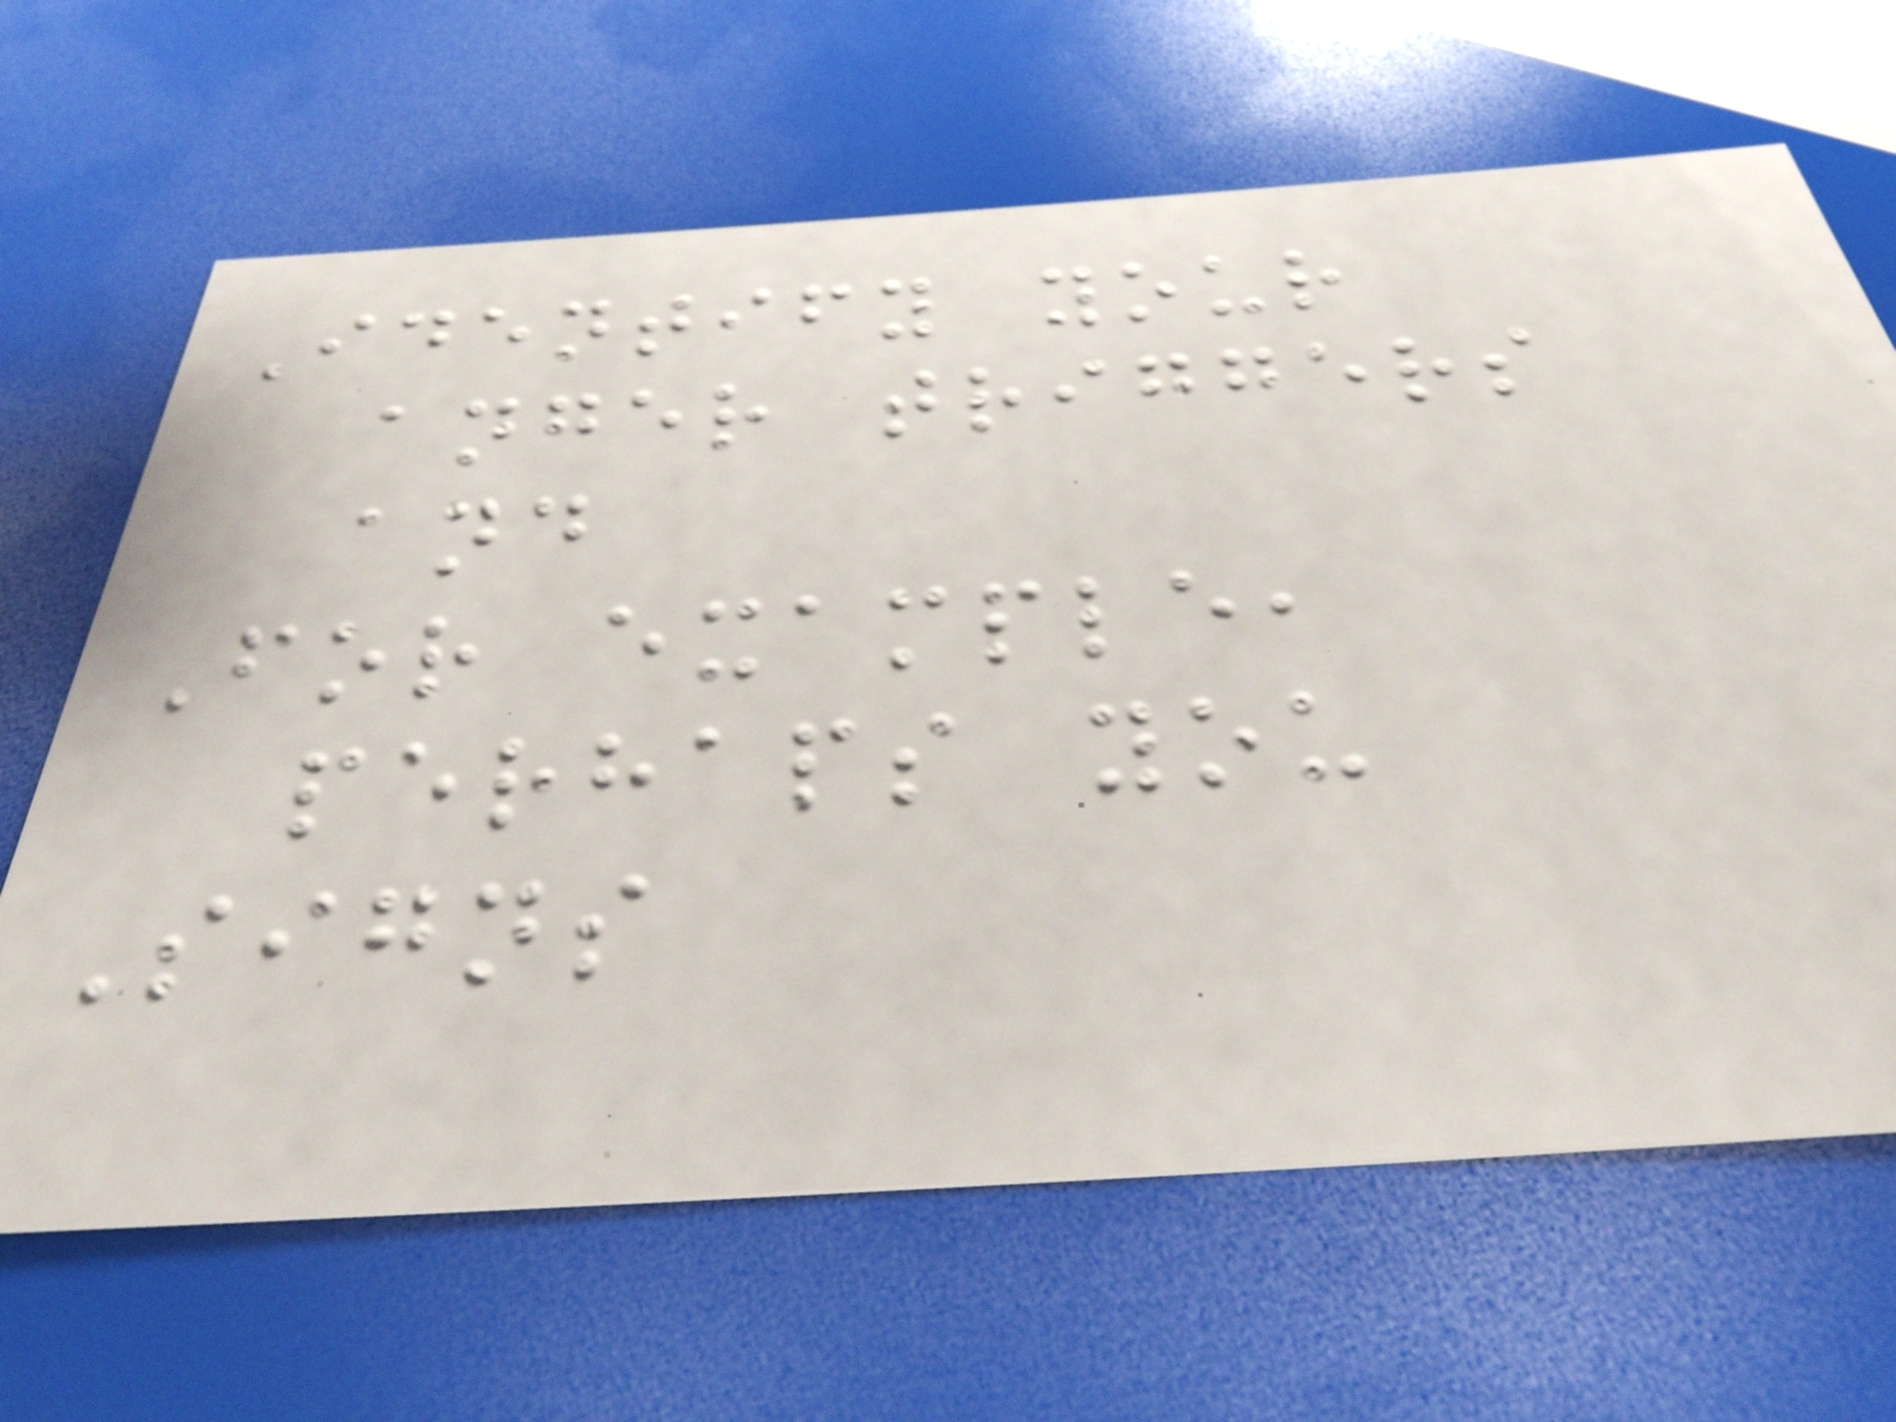Identify your
anger triggers
and
For example,
perhaps you
Signs
